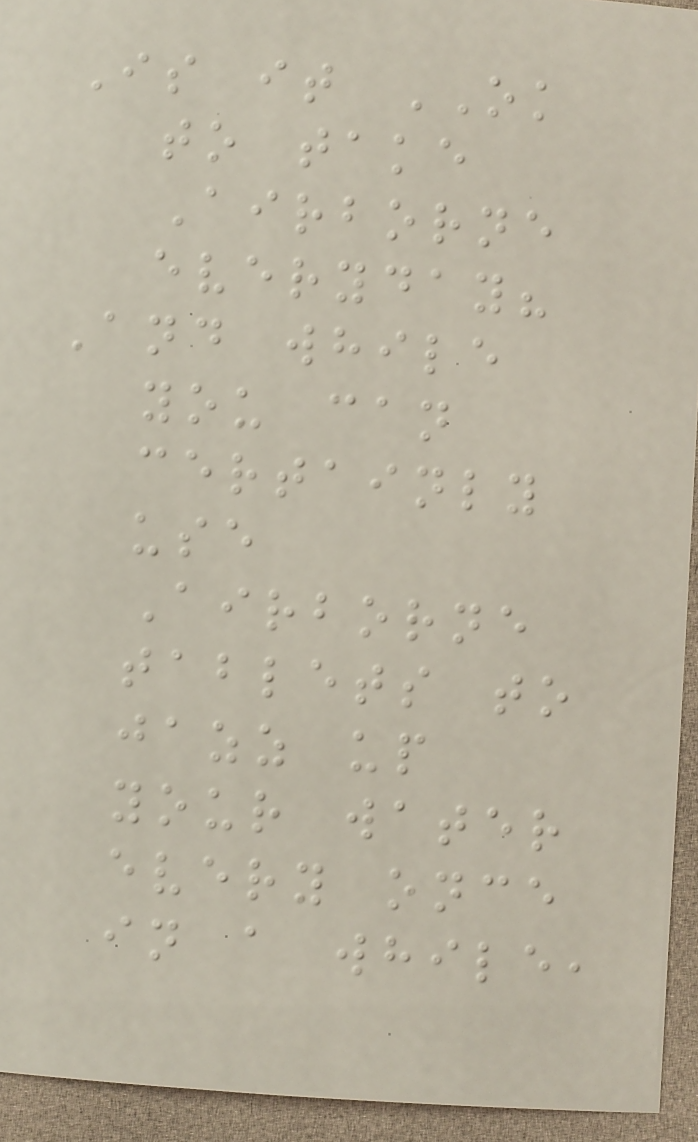Is it OK
to take
Airborne
everyday?
And while
you can
certainly
use
Airborne
tablets to
jazz up
your water
every once
in a while,
